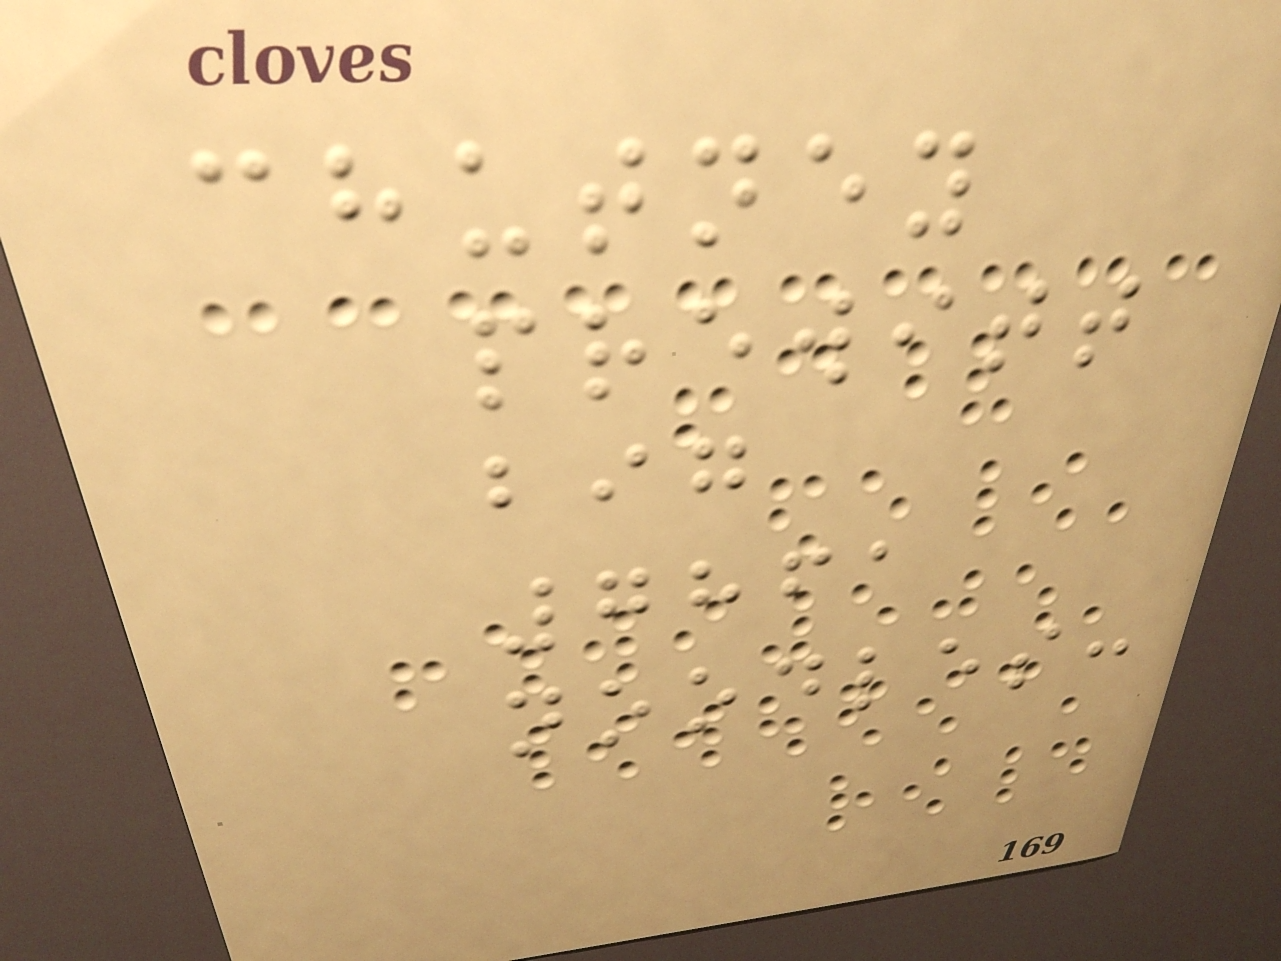chutney
prewitt
big
7861
noodles:
